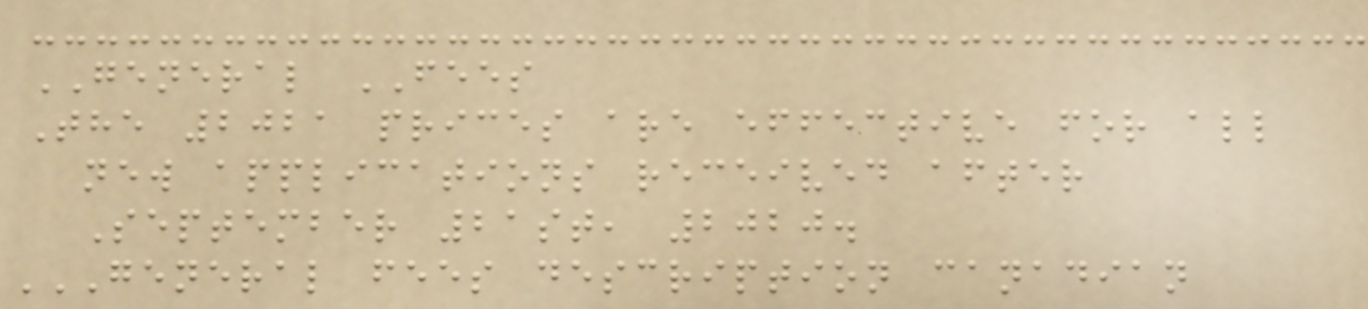GENERAL FEES
The 2021 prices are effective for all
new applications received after
September 21st, 2020.
GENERAL FEES DESCRIPTION CANADIAN
